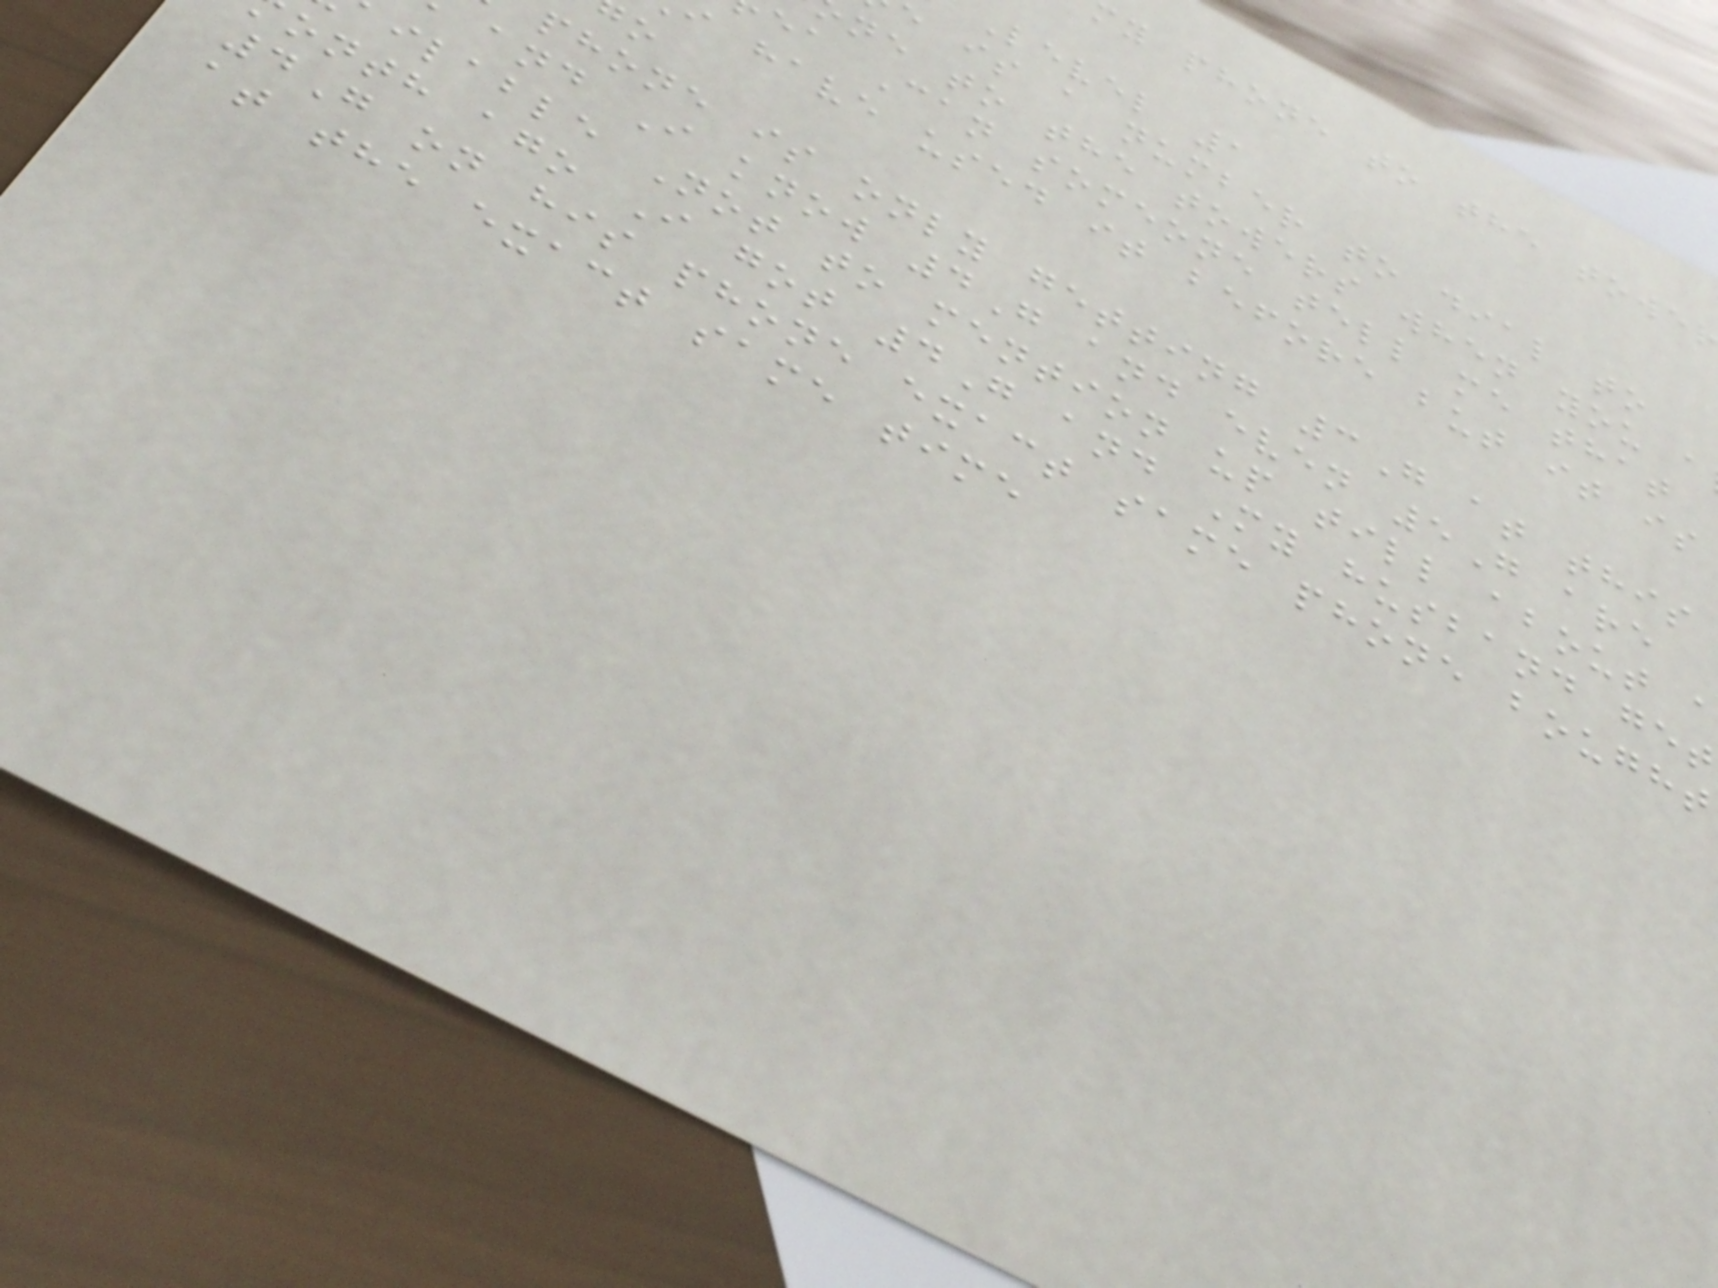y phone to the towe
Level 1
e is a number to dial to
ne to the towers when you a
ea Can someone tell me that
i have used it before but it is
phone is only getting 3G at this
and I know 4G and even 5G are
ilable Not to mention up till about a
onth ago I got 4G and My husband get
4G on his phone exact same phone bought
at the exact same time
